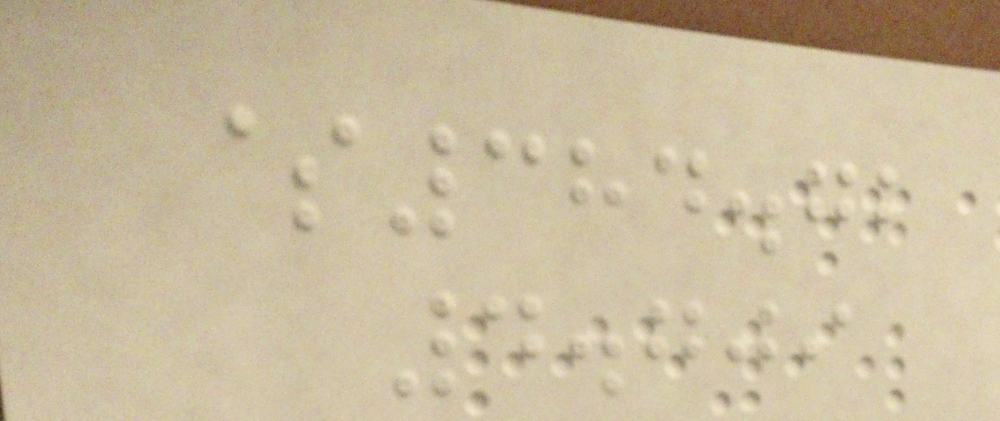$384.72
4.709
